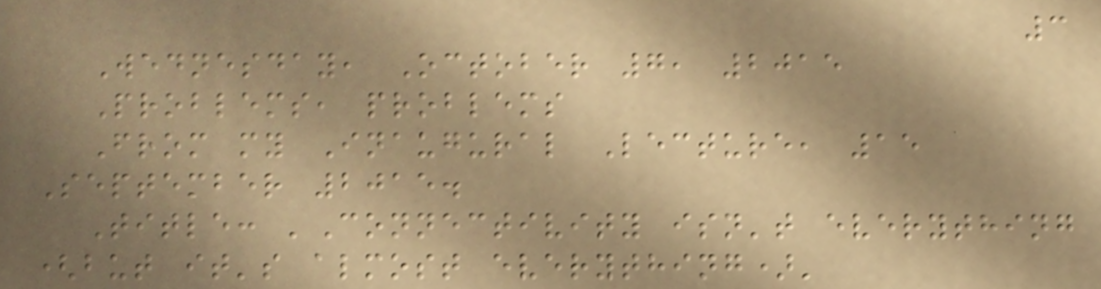3
Wednesday, October 7, 2015
Problems, problems
From my Inaugural Lecture, 15
September 2015.
Title: 'Connectivity isn't everything
(but it's almost everything)'
